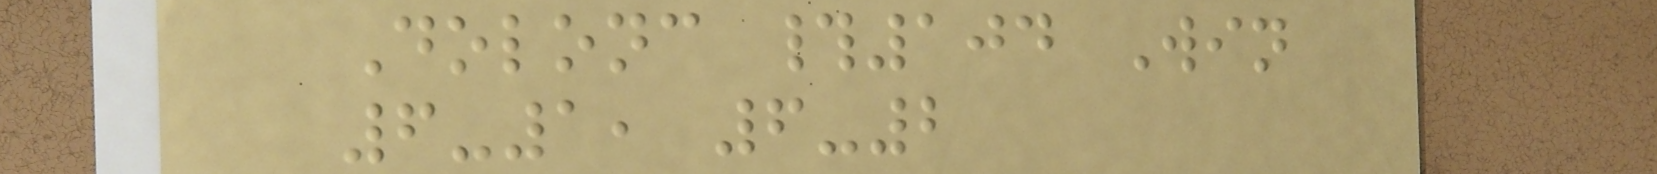Dolonc #104 Win
6-1, 6-2
